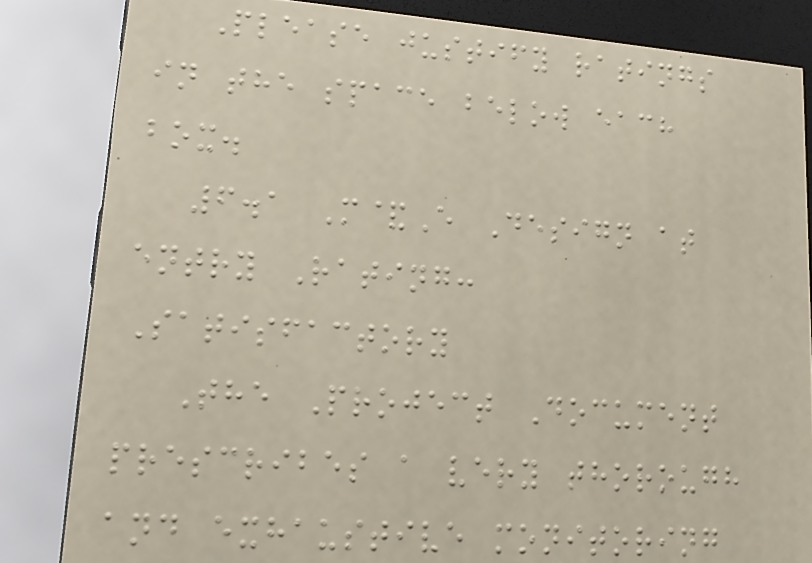Please justify ratings
in the space below each
box.
6.1 M&E Design at
entry Rating:
Satisfactory
The Project Document
prescribes a very thorough
and exhaustive monitoring
